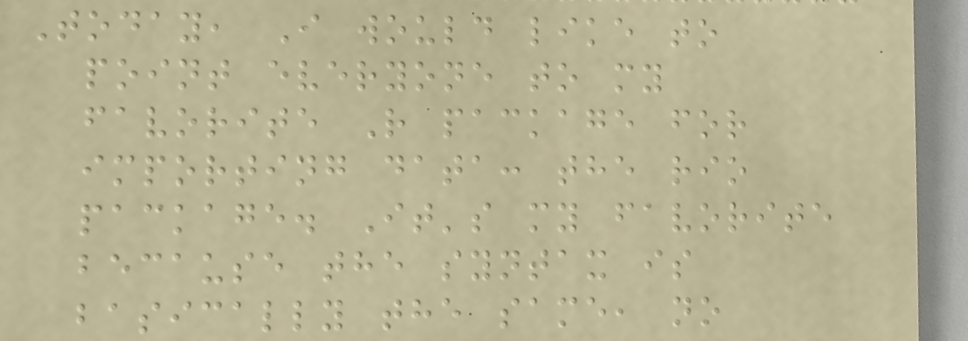Today, I would like to
point everyone to my
favorite R package for
importing data: the rio
package. It's my favorite
because the syntax is
basically the same, no
